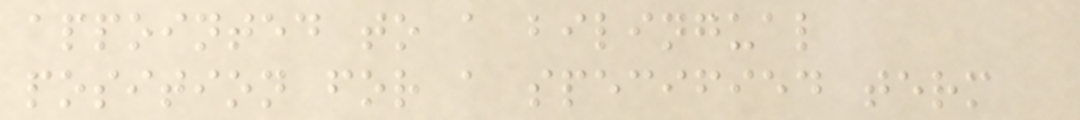appointed to a bilingual
position for a specified term
